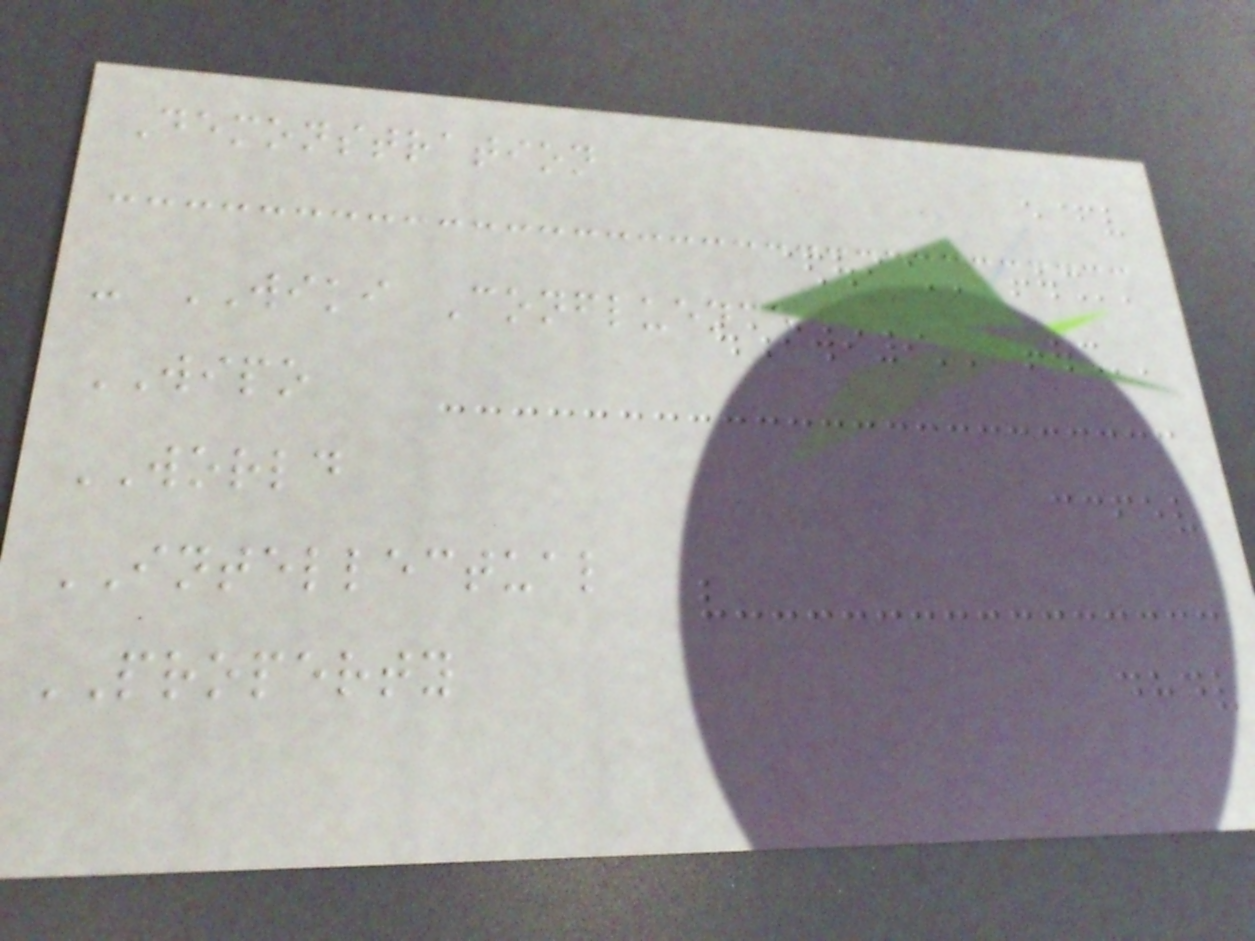Demonstration
- WIKI Confluence
WIPO
WORLD
INTELLECTUAL
PROPERTY
